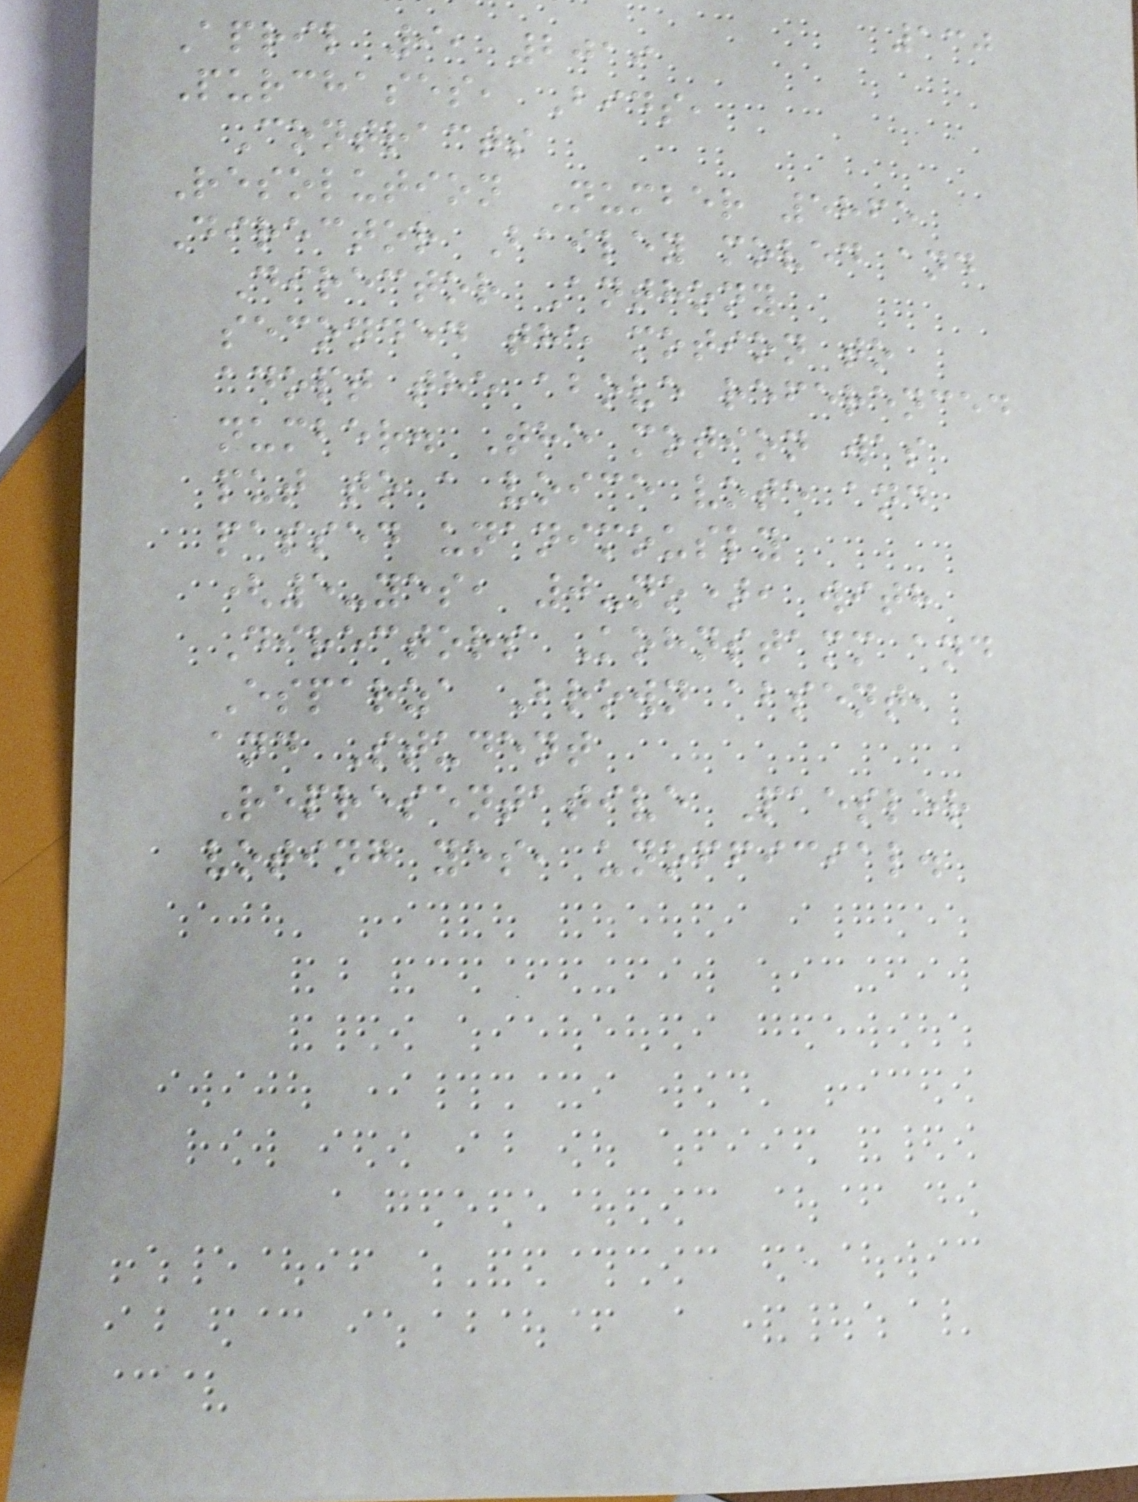130
April 9, 2019
Purchases, Bids,
Contracts
Resolution Number 5865
Director Bailey moved and
Director Anthony
seconded the motion to
adopt the above referenced
number. The motion was
put to a voice vote and
passed unanimously
(5-yes, 0-no), with
Directors Kohnstamm and
Esparza Brown absent,
and Student
Representative Paesler
voting yes, unofficial.
